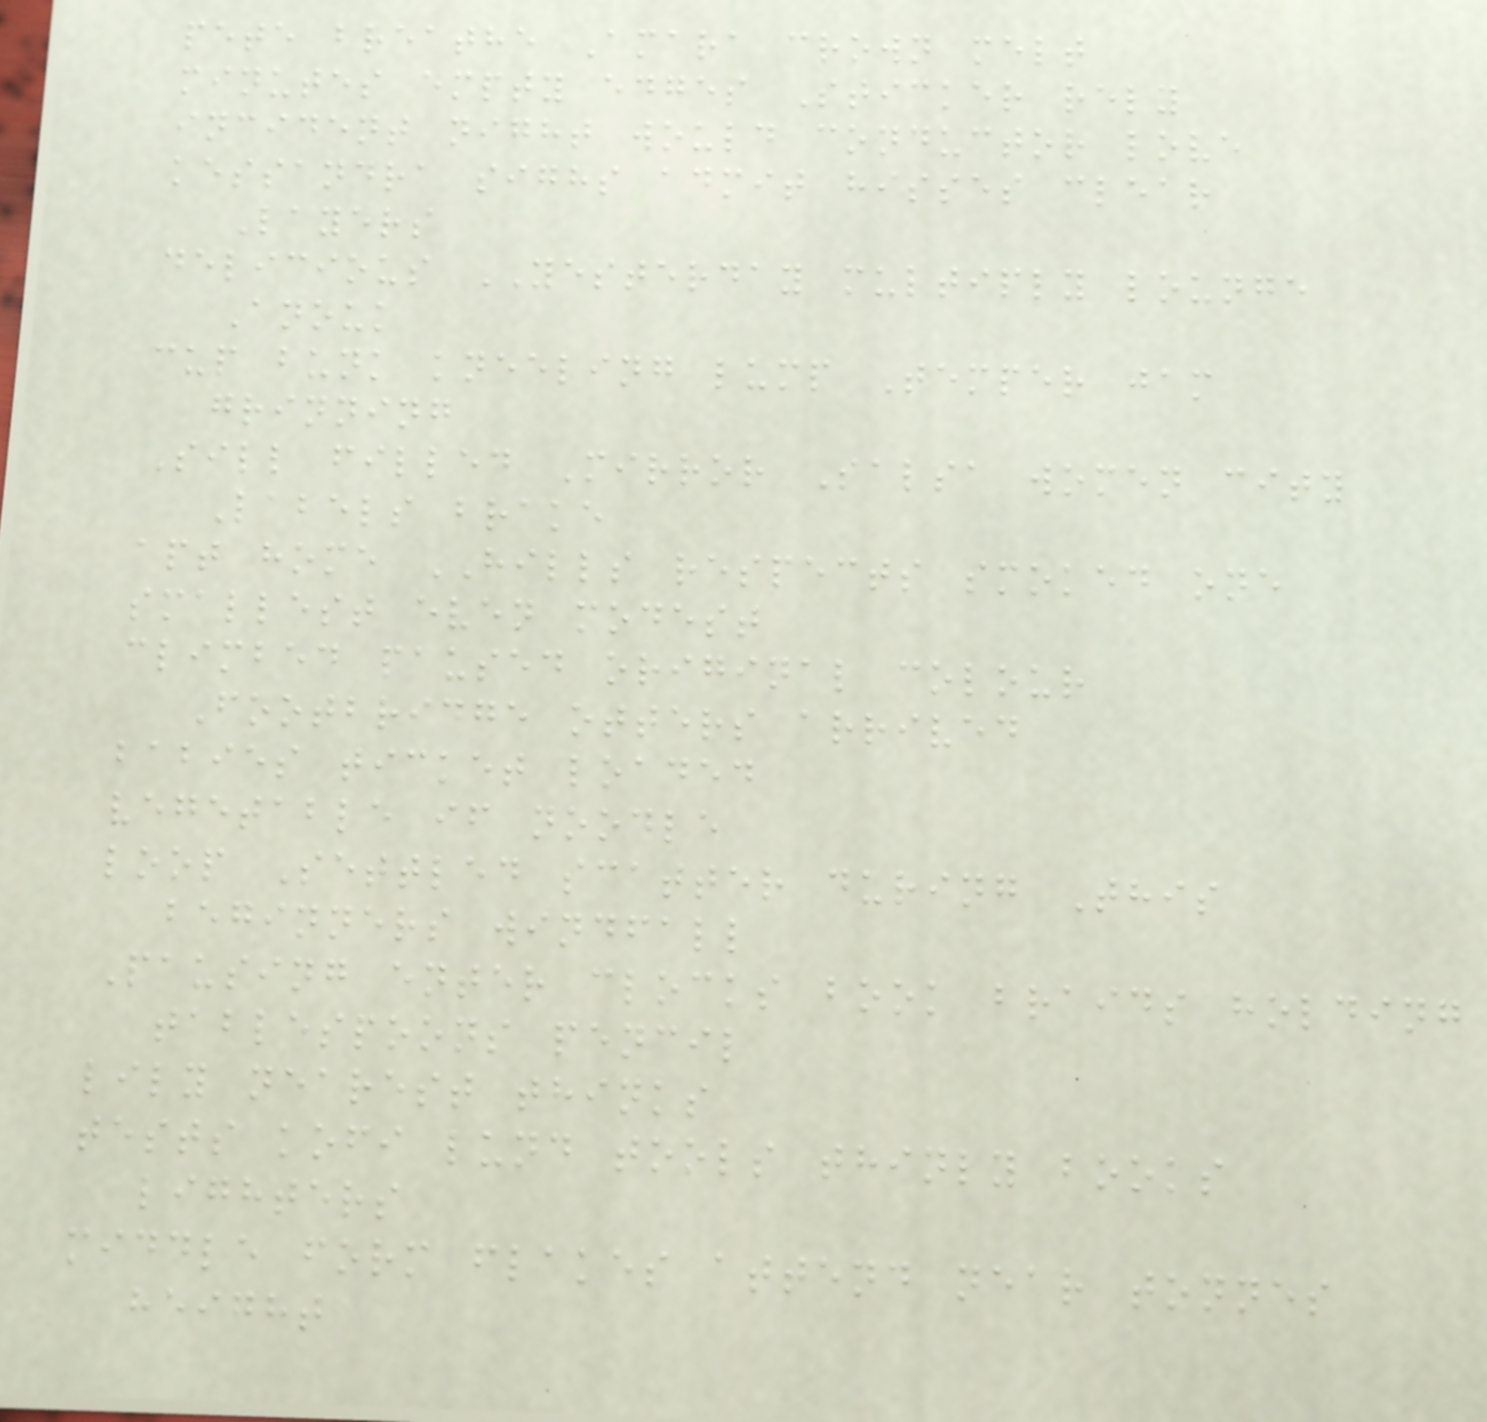pete breathe Amara crown melt
minutes empty edges Sticker rely
incident night would conductor love
kessandra sighs admit hisses clear
Layers
delicious YESTERDAY multiply lounge
Anouk
cup bunk kneeling lump Temper jam
grinning
Sill filled Mirror Salsa women city
Labels brake
apt home HILLS respects smoked one
smallest even modest
climbed paused original colour
Footbridge otters arrived
babies ticket loaded
vegetable if noodle
loop Settled scatter during This
beginners windfall
Pausing enter clocks book braids holding
tablespoons pencil
lily nearest thinks
tests kofi lund tools thinly books
lighters
middle form flakes attend near tonnes
height
